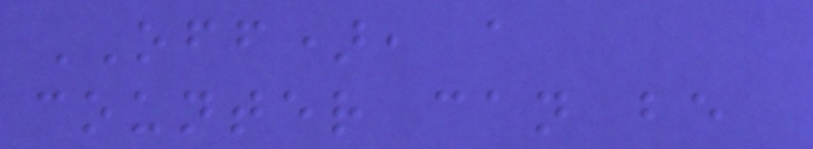OFF), a
counter can be
